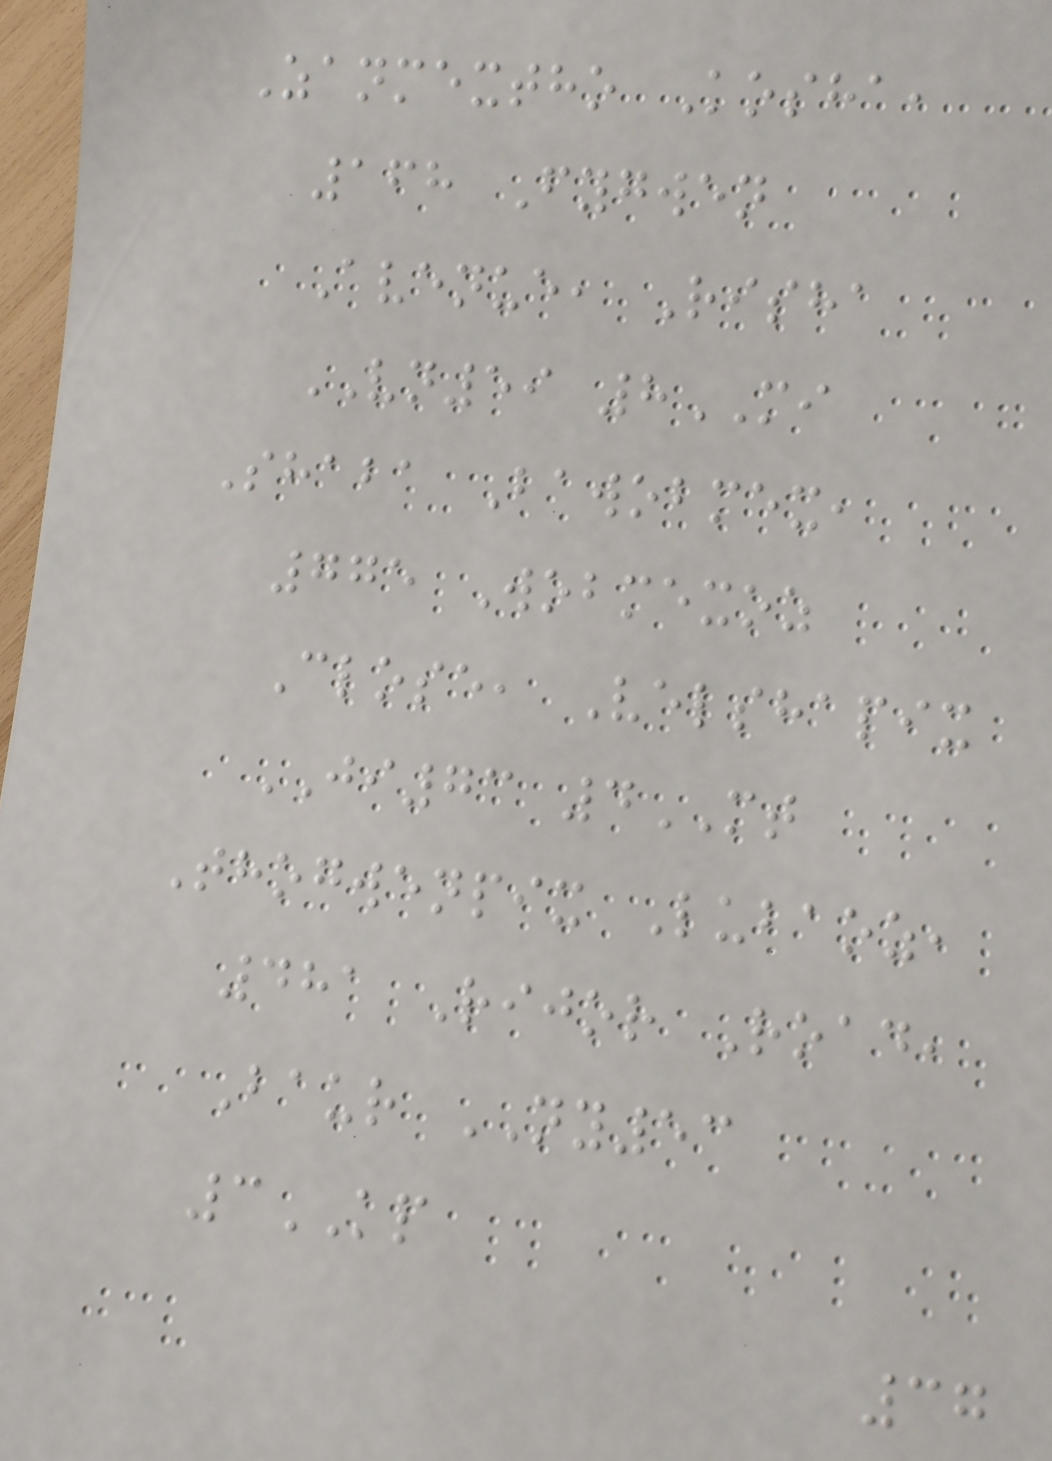Zanmextho Kosha,
168 Fygwen
Avenue, Risha
VN59 8MI
Shaba Bawobmex,
775 Wobmexoz
Close, Velshapix
JI73 4MT
Thogwenpix Lubaoz,
481 Rijor Road,
Baur NY53
3KP
37
